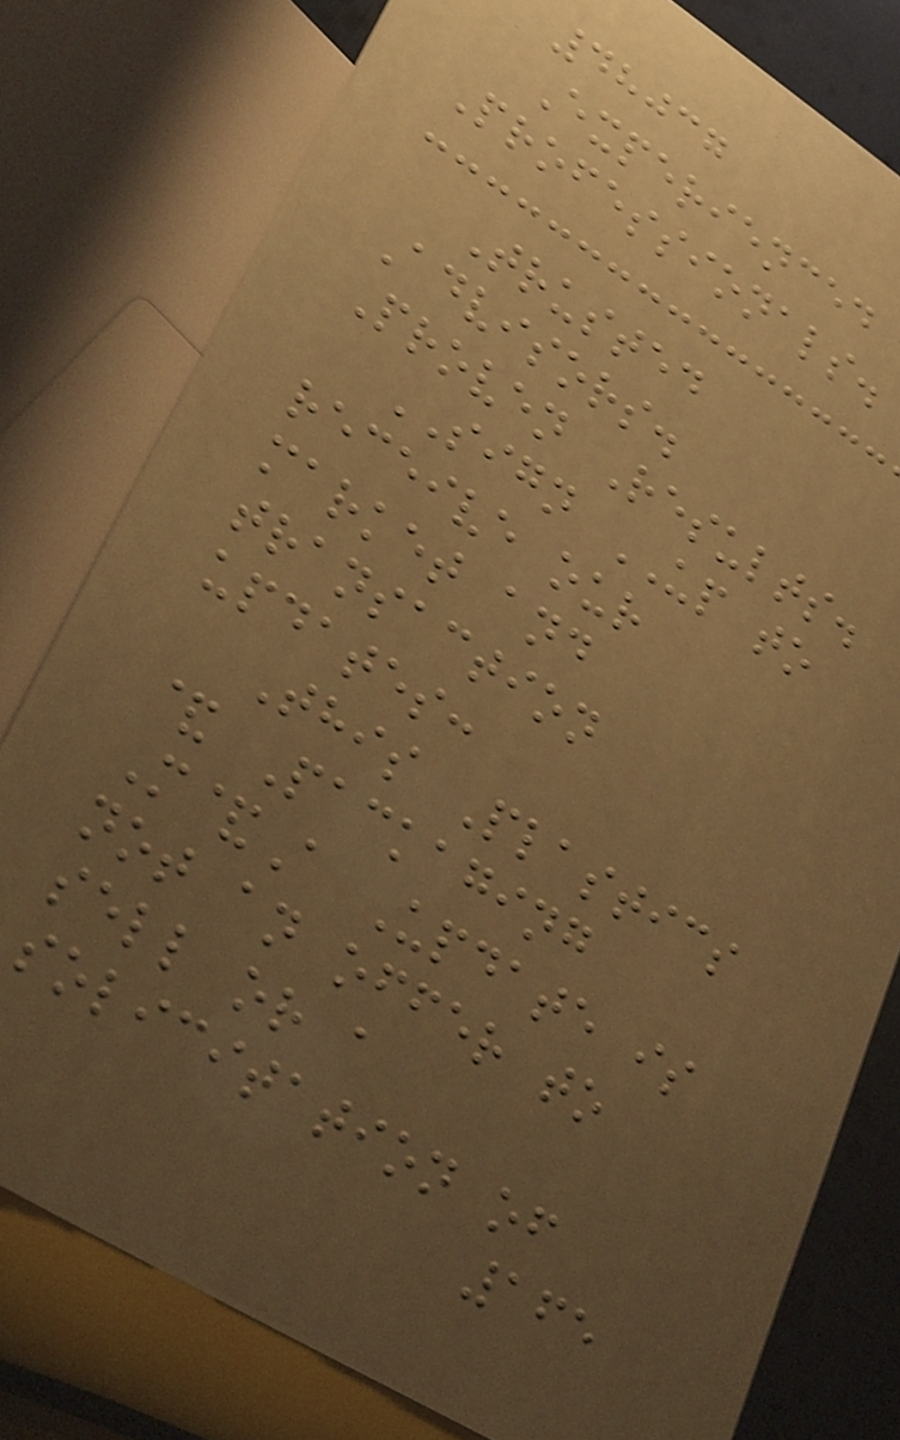48037
Experienced
Professionals.
Trusted
Advisors.
Proven Results.
SIGN UP to
receive our
market and
transaction
updates:
This Plastics
& Packaging
M&A Update is
not an offer to
sell or a
solicitation of
165
